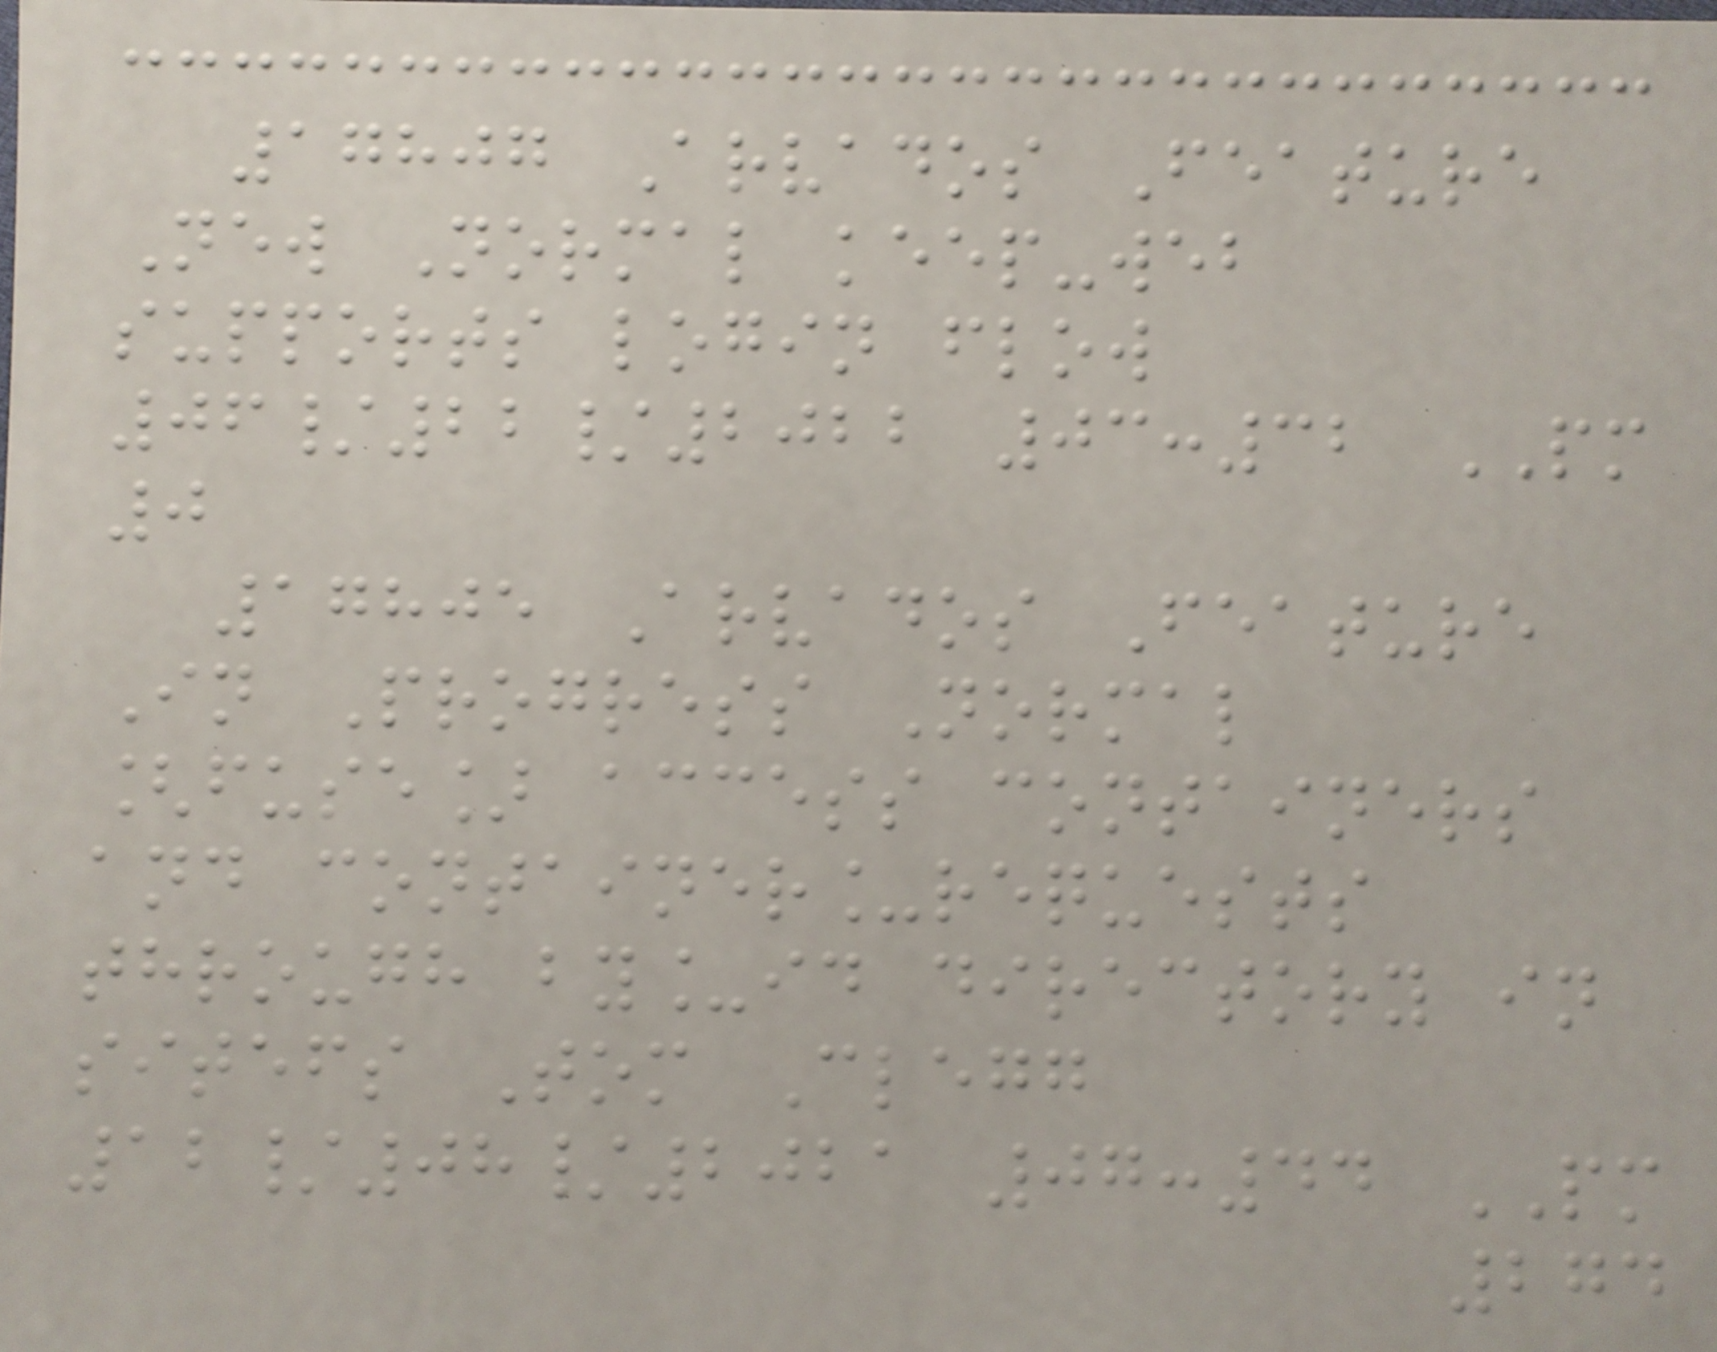17807 Arvados Feature
New Normal keep-web
supports login flow
06/22/2022 03:32 PM
0
17805 Arvados Feature
In Progress Normal
[fuse] access containers
and container_requests
through by_id directory in
sitefs Tom Clegg
12/08/2021 07:44 PM
274
